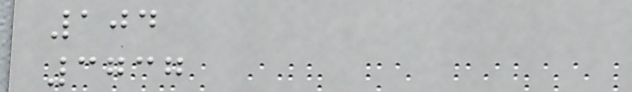104
3737
